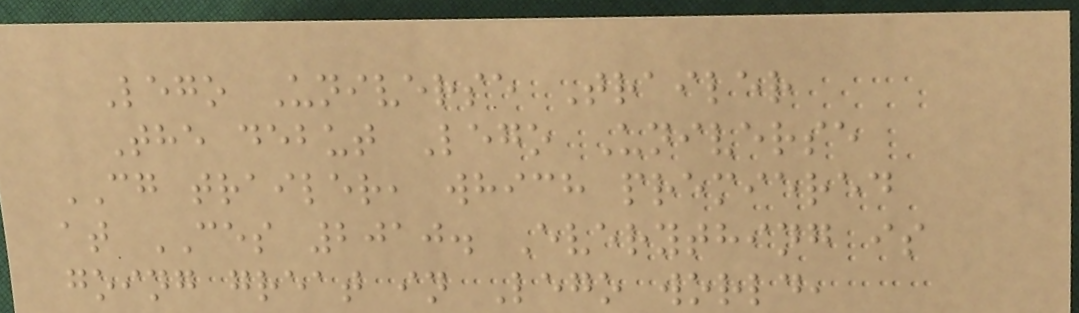Lego Universe Trailer
The debut Lego Universe
CG trailer, which premiered
at CES 2010. Everything is
going great in Lego world,
